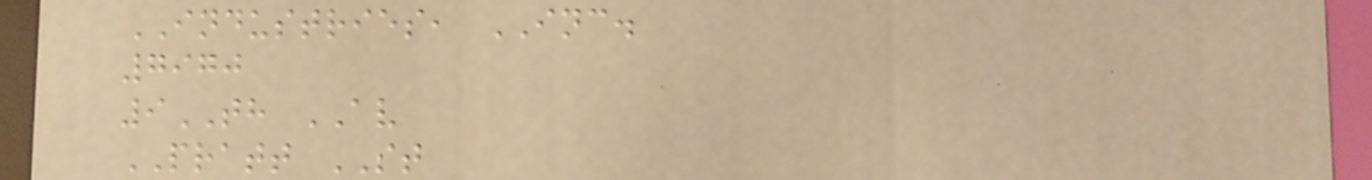INDUSTRIES, INC.
7970
9TH AV
PRATT ST
